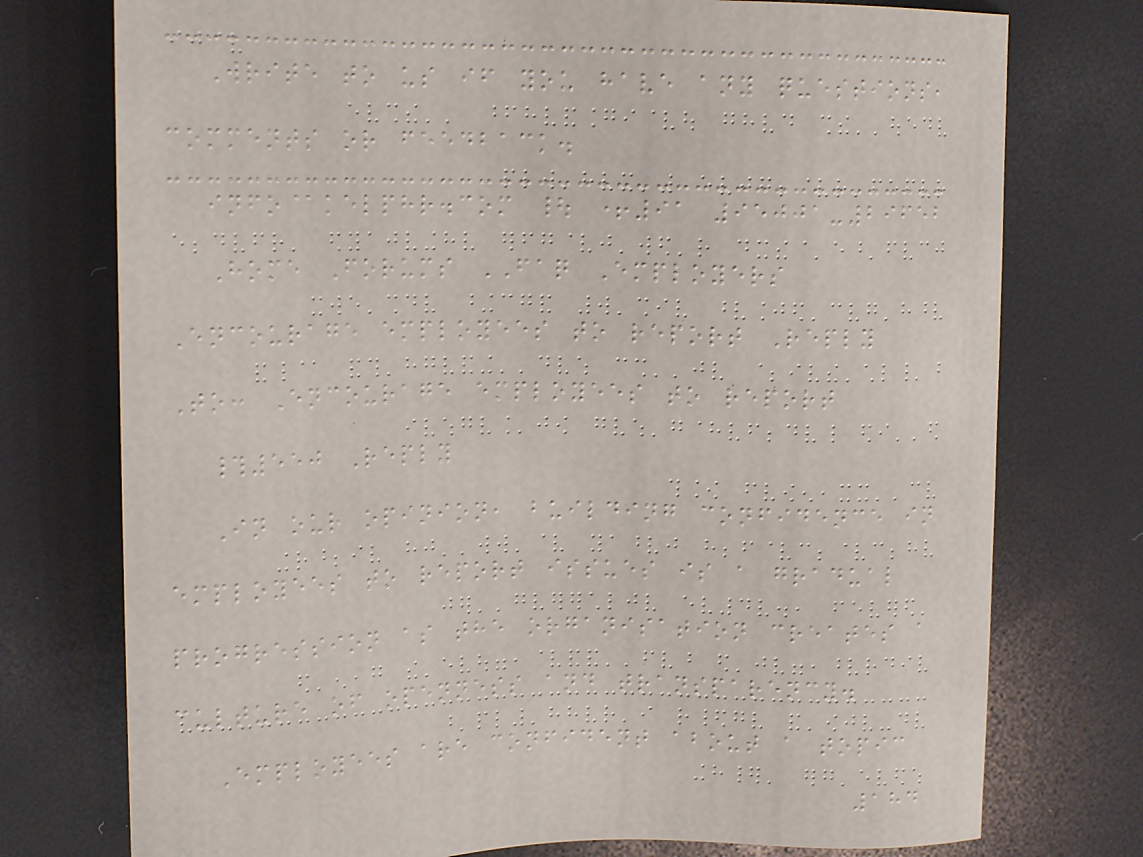Write to us if you have any questions,
comments or feedback.
info@kelphr.com | +91 95001-29652
Home Forums FAQ Employers
Encourage employees to report Reply
To: Encourage employees to report
#550 Reply
In our opinion, building confidence in
employees to report issues is a gradual
progression as the organisation creates a
culture of openness and transparency.
Employees are confident about a topic
184
